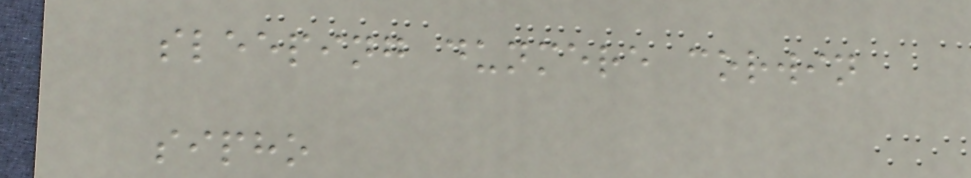sleeping dunmere corwin
sipho
